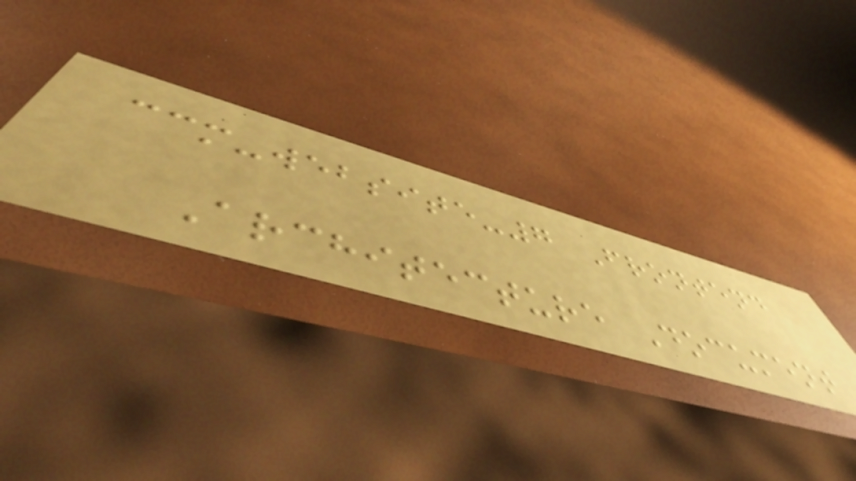ccm-website-7 Frontend
Architecture Document
